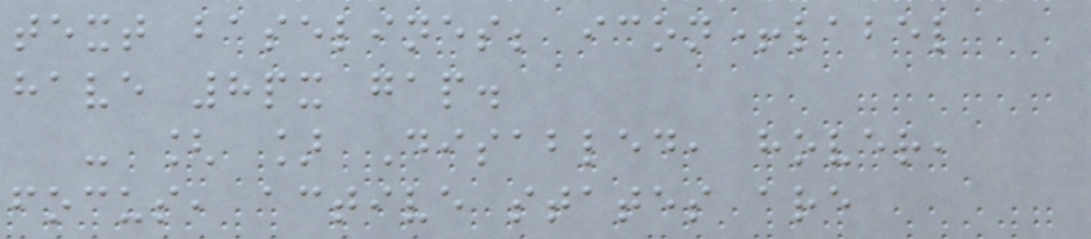text baselines; icon+label
have 8px gap.
- [ ] Disabled, hover,
focus, active states are
